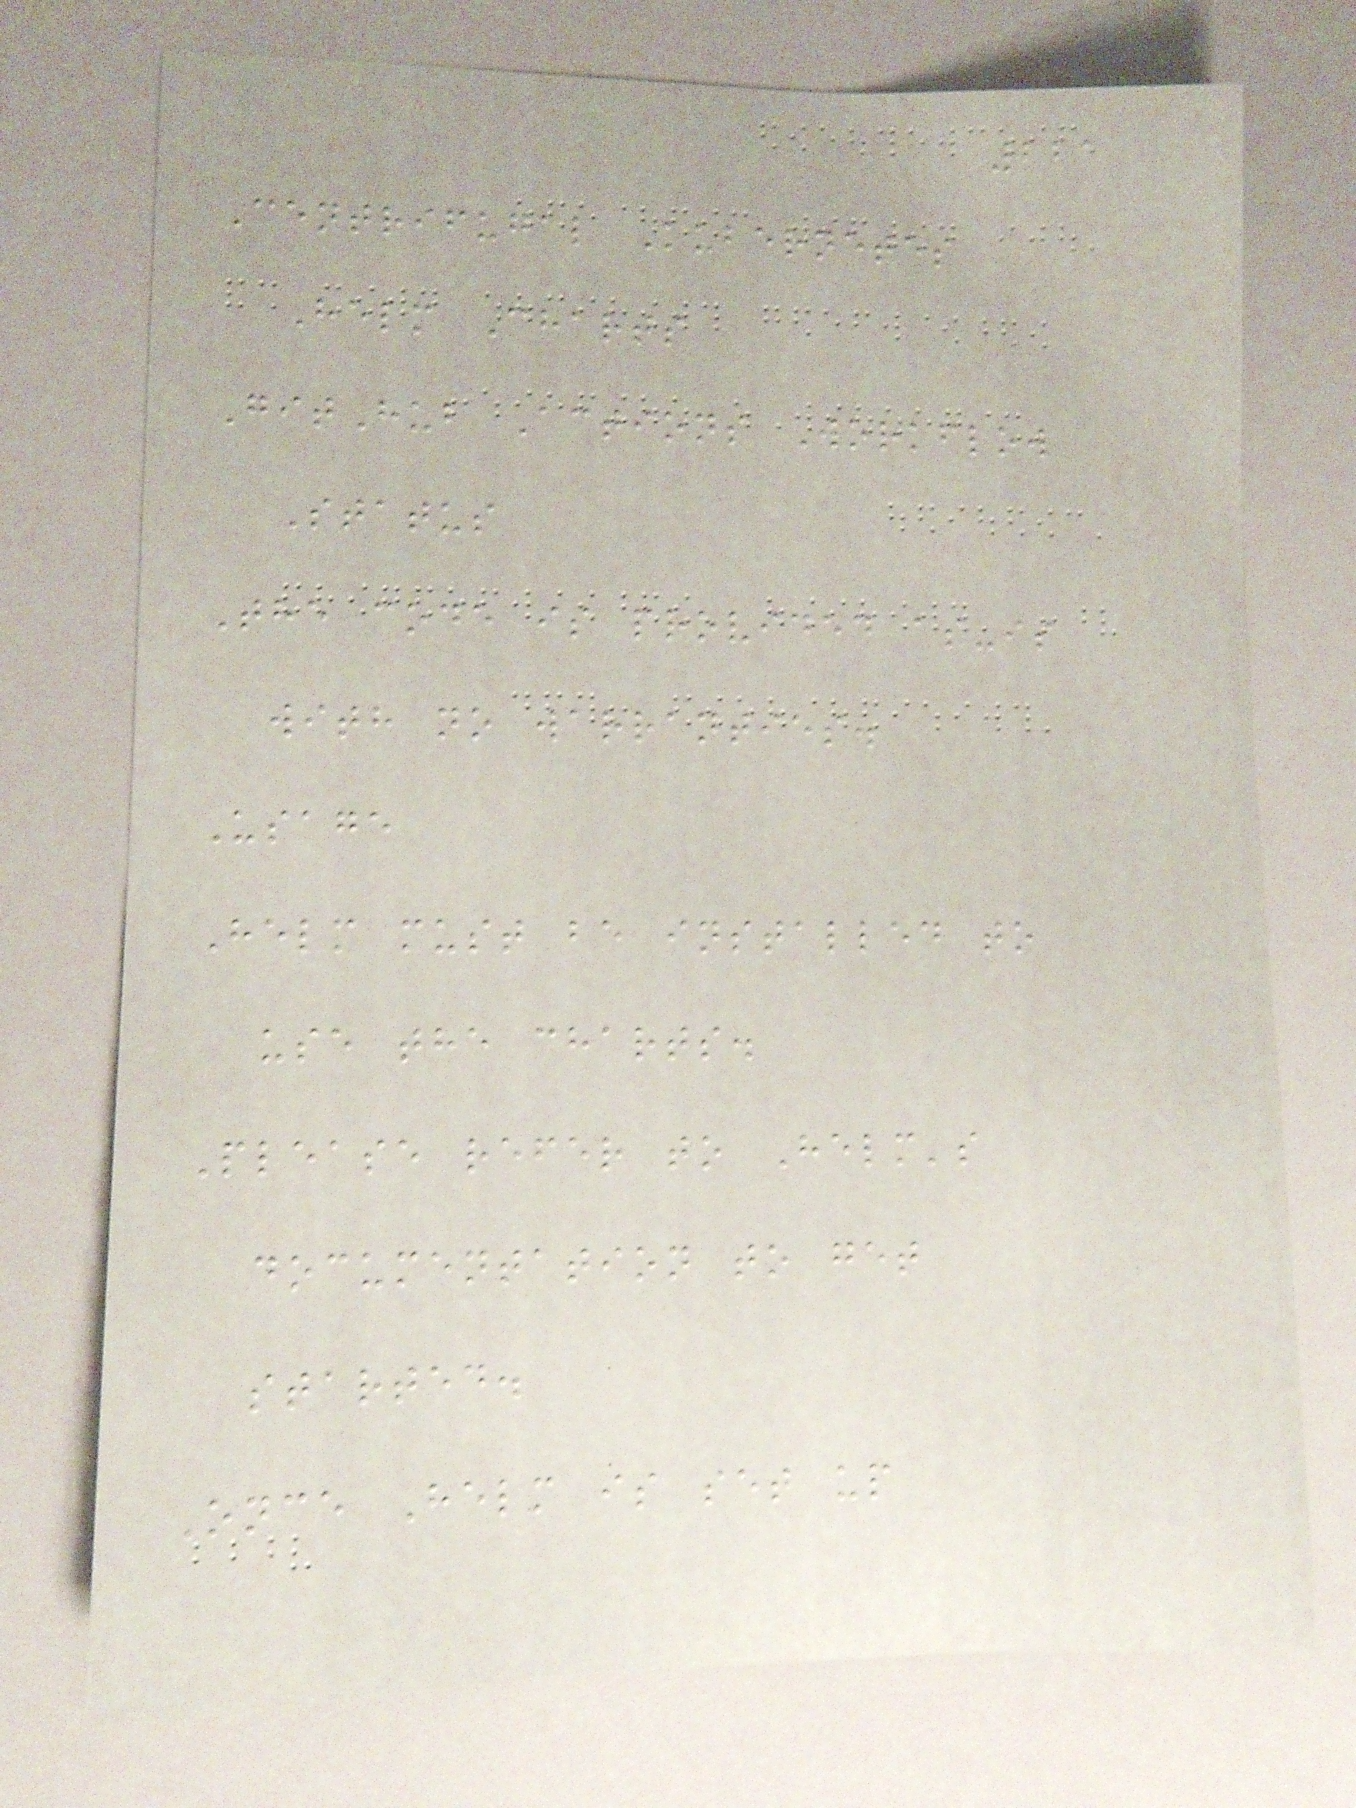221
Centrifugal Kubernetes
Helm Charts
GitHub Actions Workflow
Status
The code is provided as-is
with no warranties.
Usage
Helm must be installed to
use the charts.
Please refer to Helm's
documentation to get
started.
Once Helm is set up
